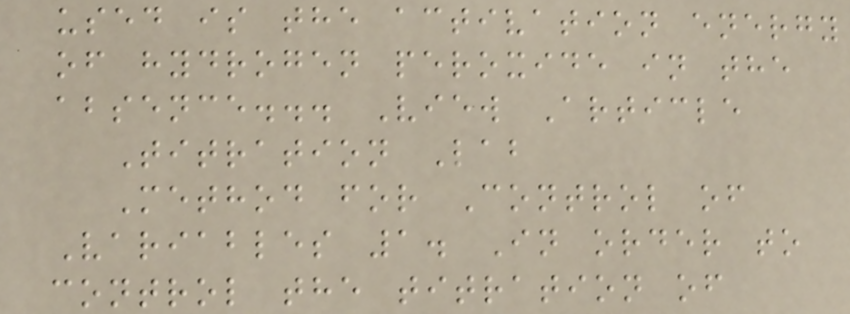used is the activation energy
of hydrogen peroxide in the
absence... View Article
Titration Lab
Method for Control of
Variables 1. In order to
control the titration of
